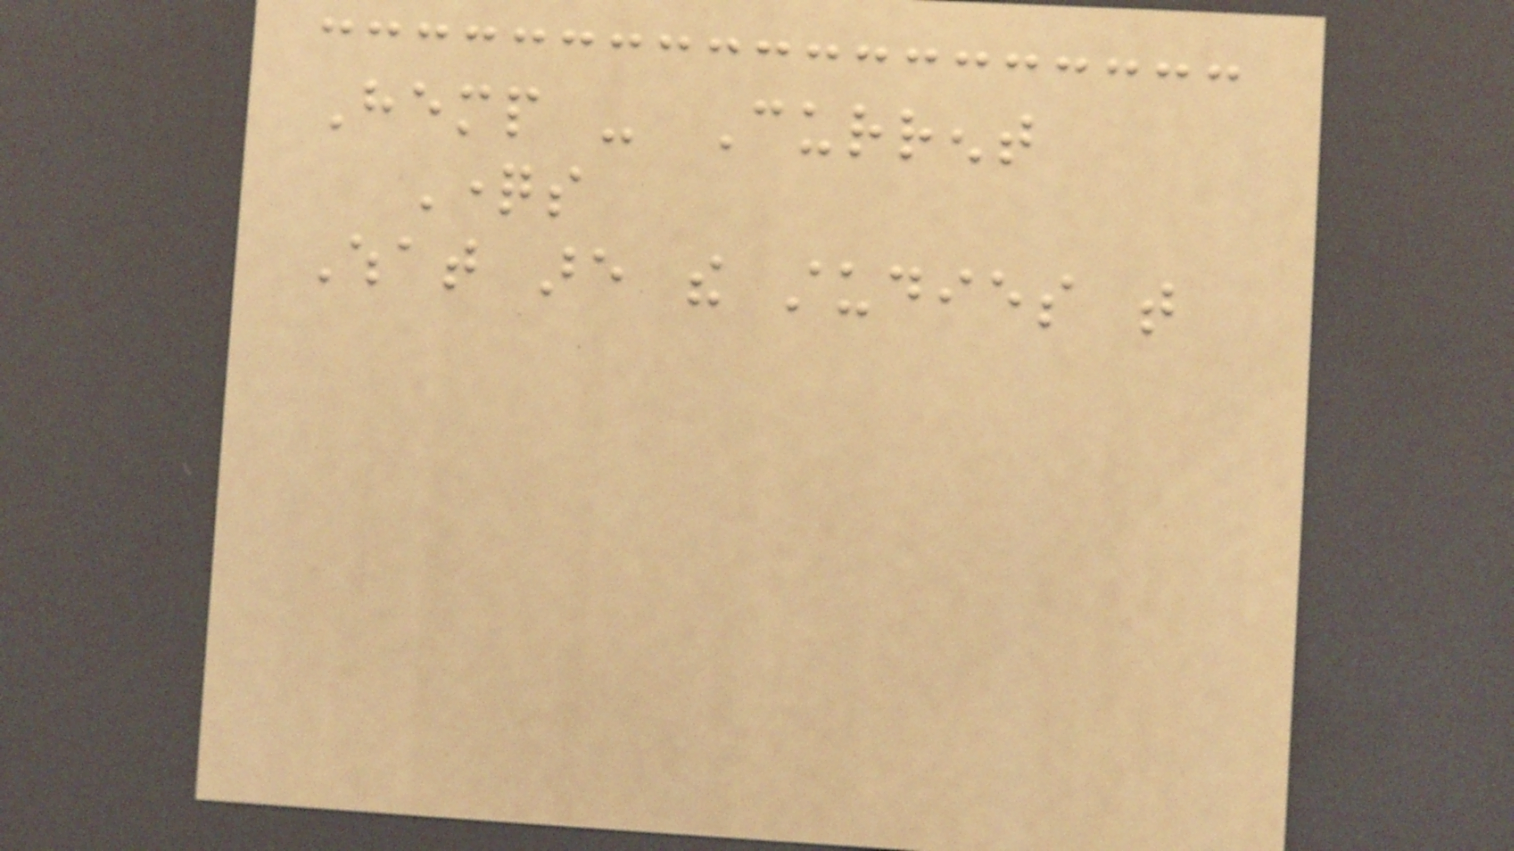Hemp - Current
Questions
What are the studies that
